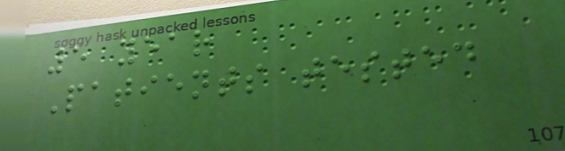5 year
Patients tested
